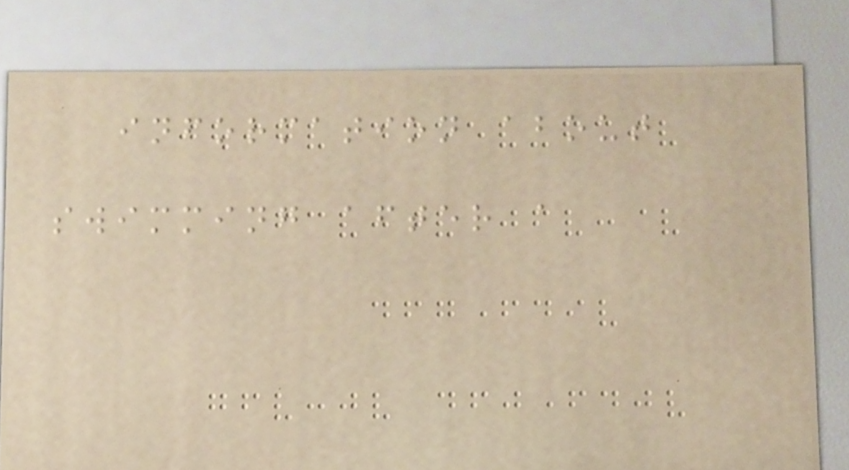information about
swimming after a
